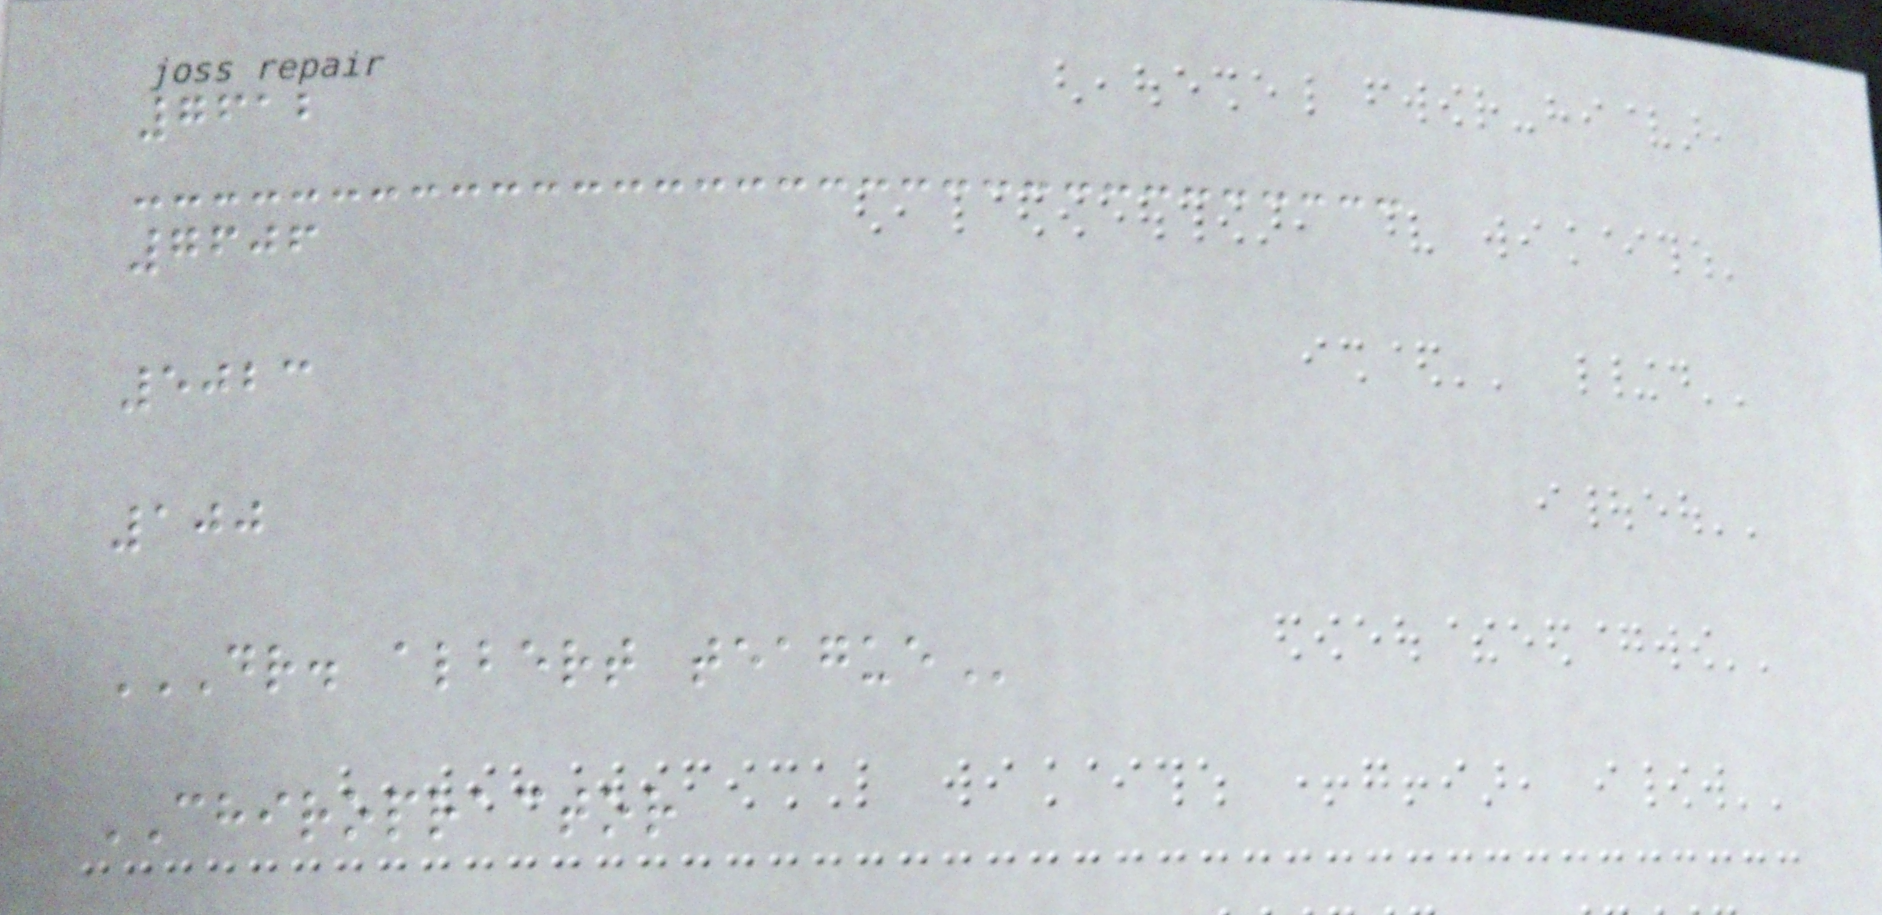7612
7606
5023
100
DR. ALBERT TEAGUE
CHIROPRACTOR
